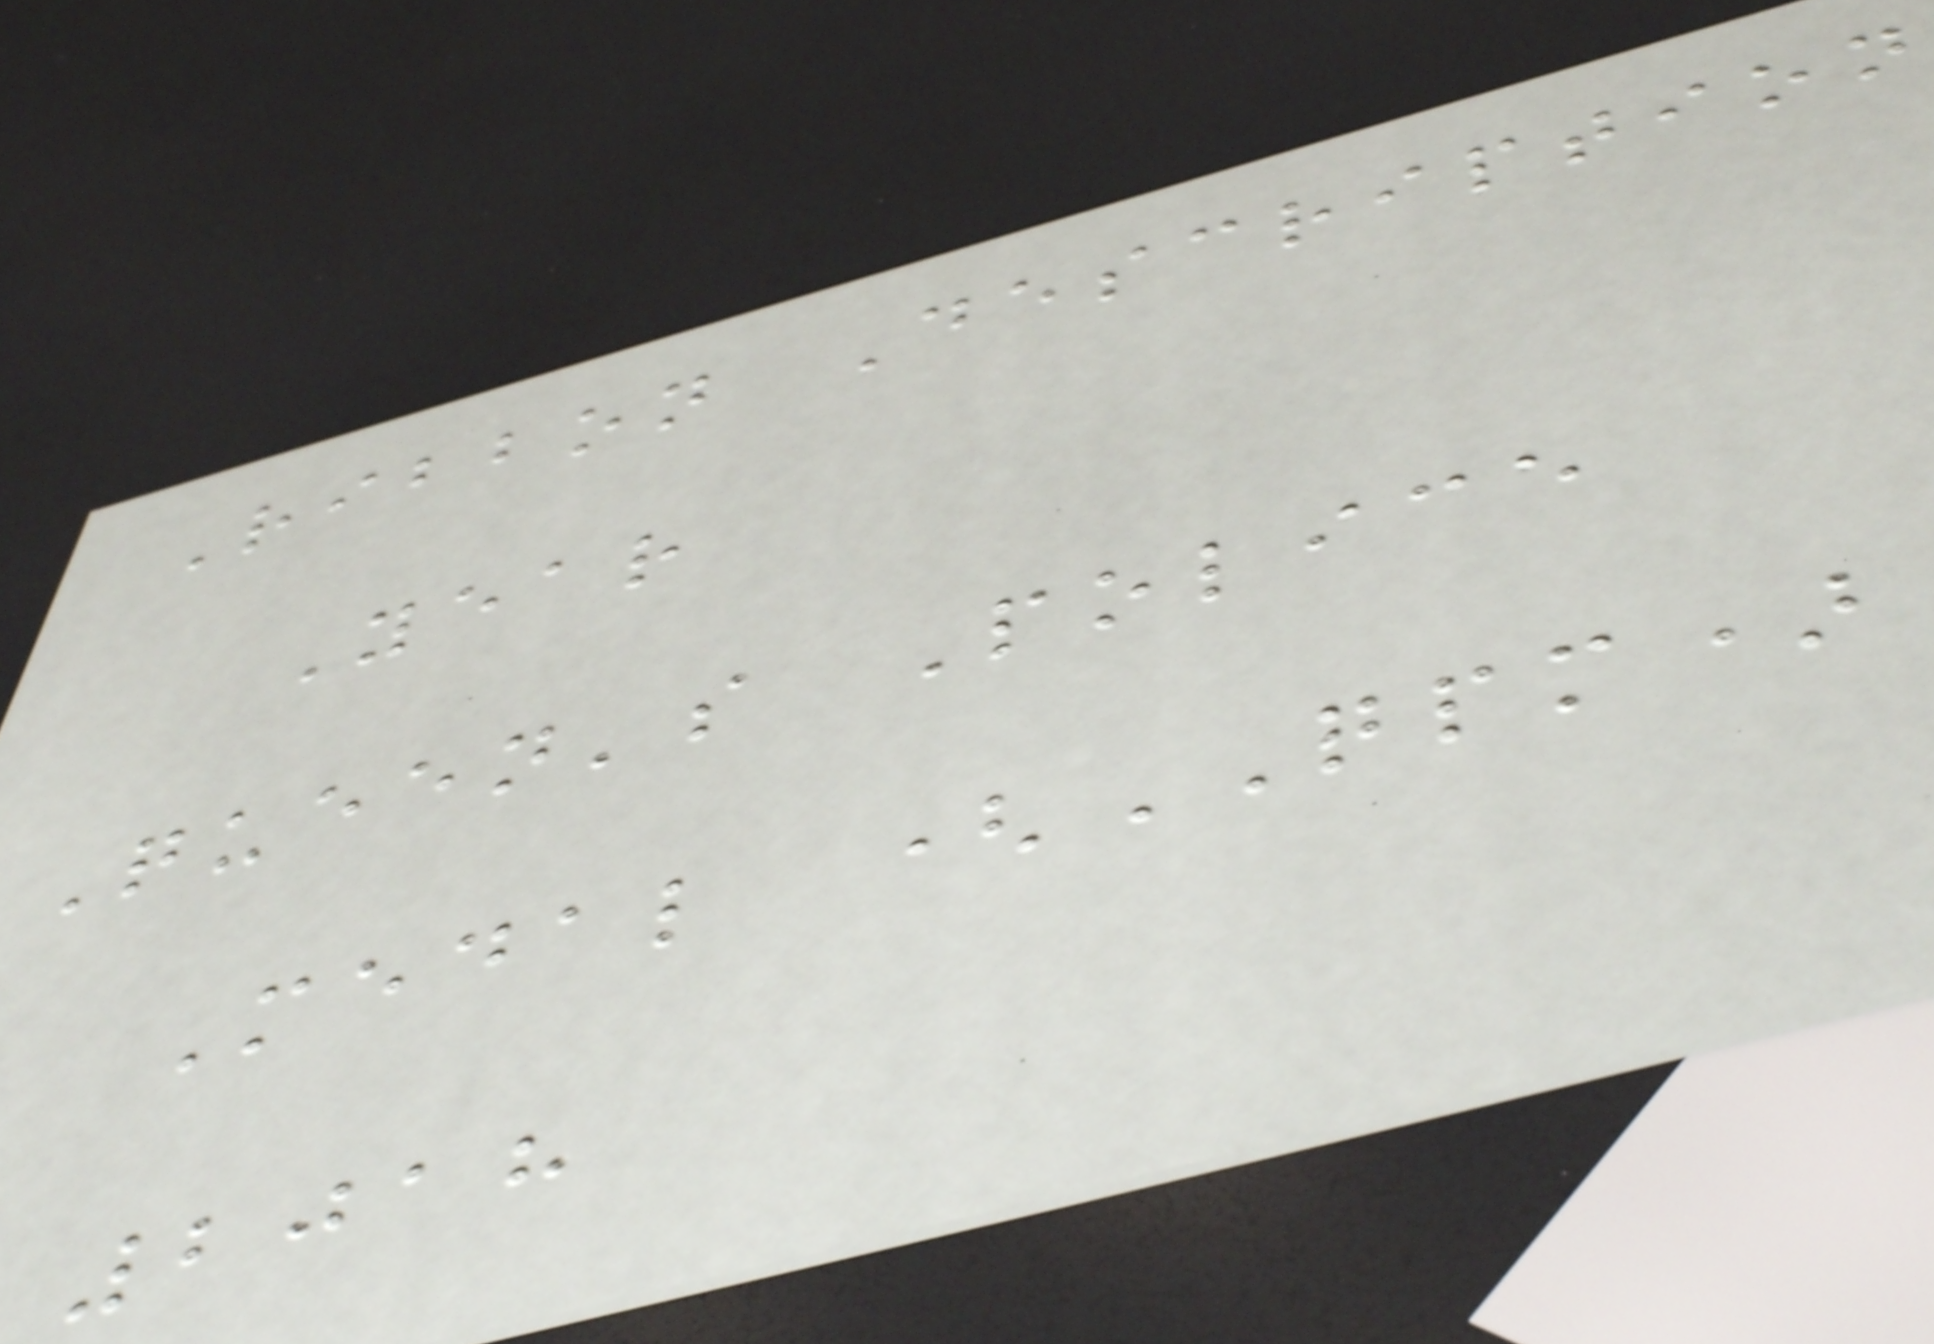Ribbon Description
Year
Queen's Police
Medal (QPM)
2018
